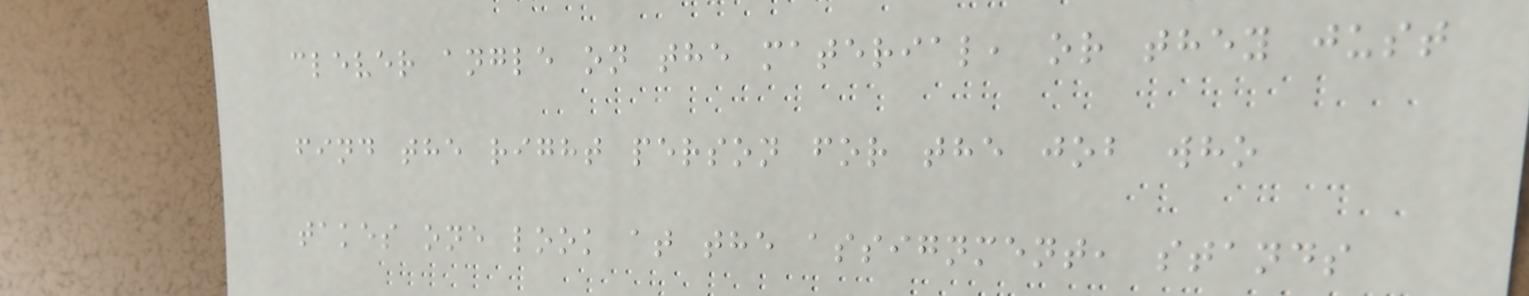clever angle on the material, or they just
find the right person for the job who
takes one look at the assignment, stands
